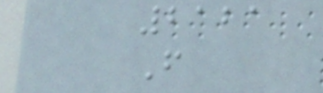2121
F
